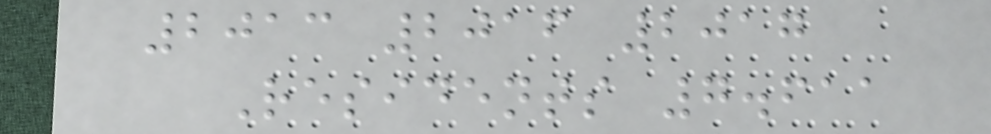2013 2016 2017
Residents 7.611
